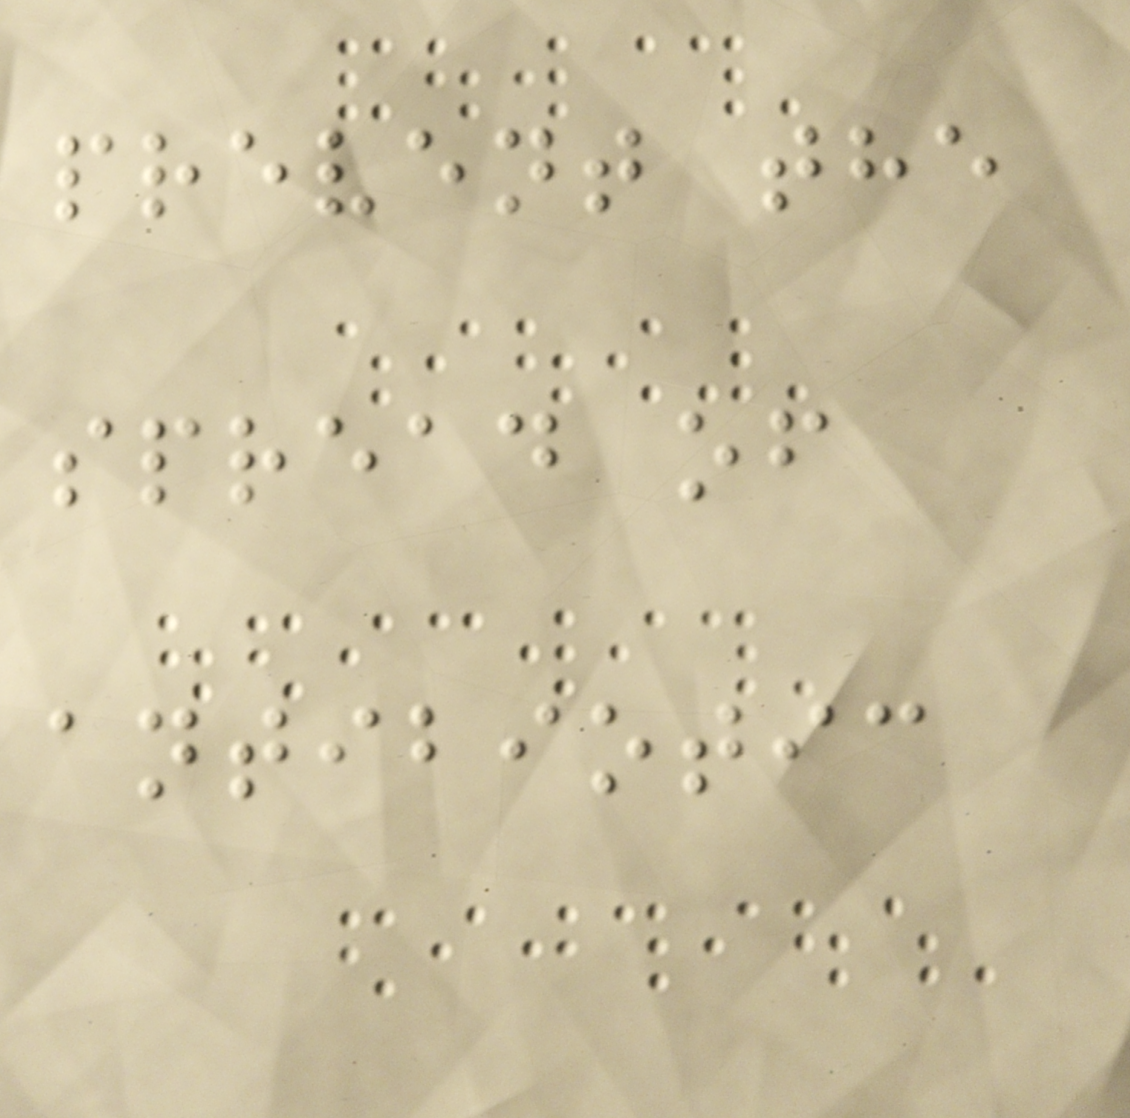prevent the
spread of
antibiotic
